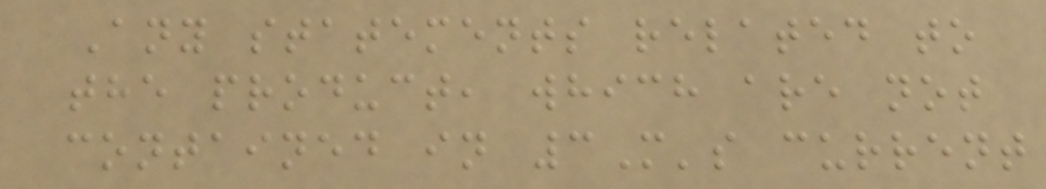Any statements related to
the product, which are not
contained in 3M's current
